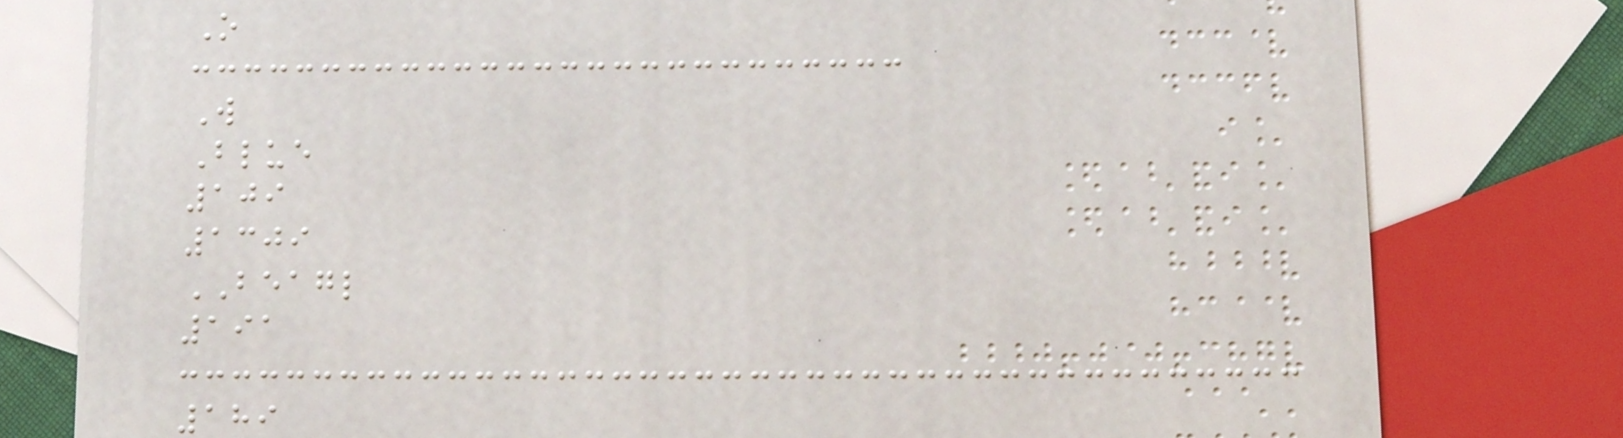O
W
Blue
109
1309
BEAGL
191
189
